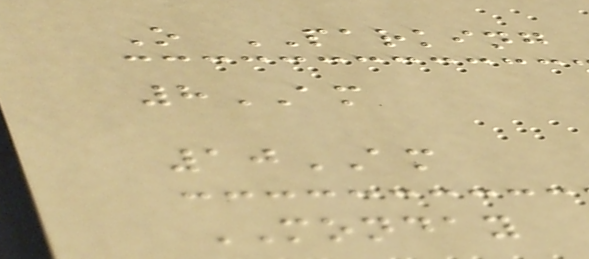O PARKING
8AM
10AM
MONDAY
